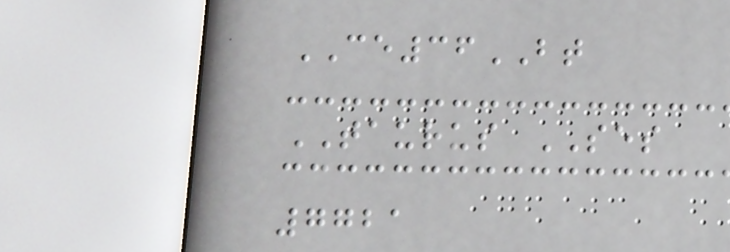CE36BT
TAURUS SES
7721
